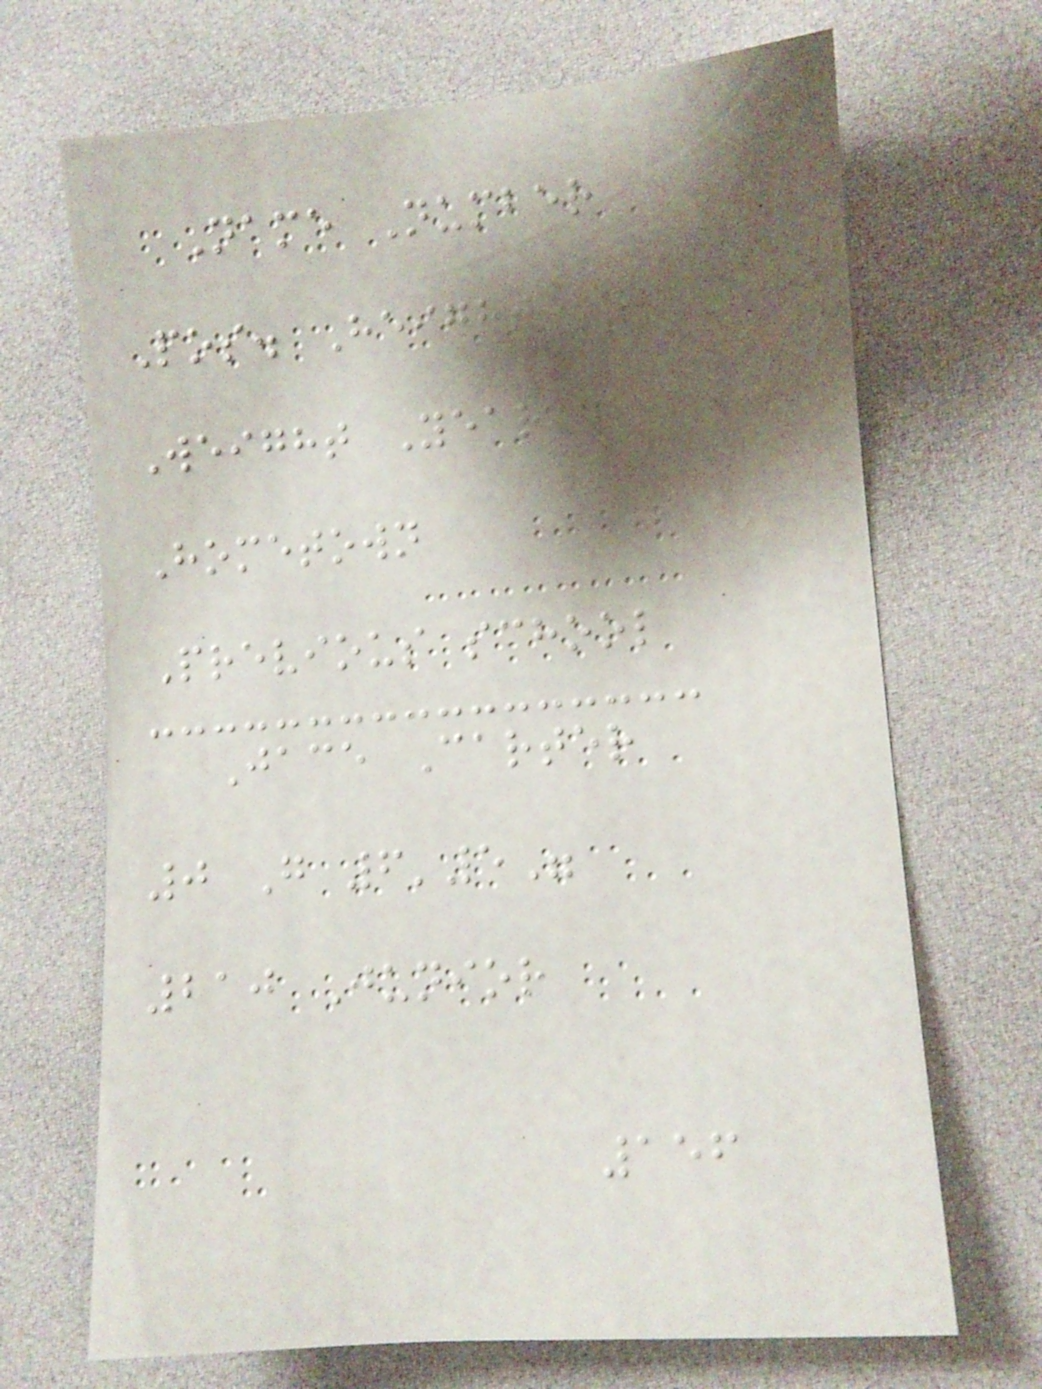Name Number
Pos. Height
Weight Year
Hometown
Previous school
Jace Carter
0 G 6'5"
210 Junior
156
